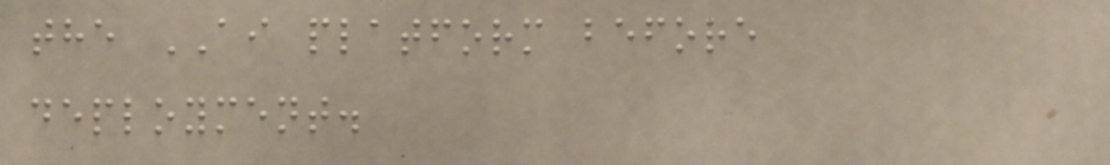the AI platform before
deployment.
